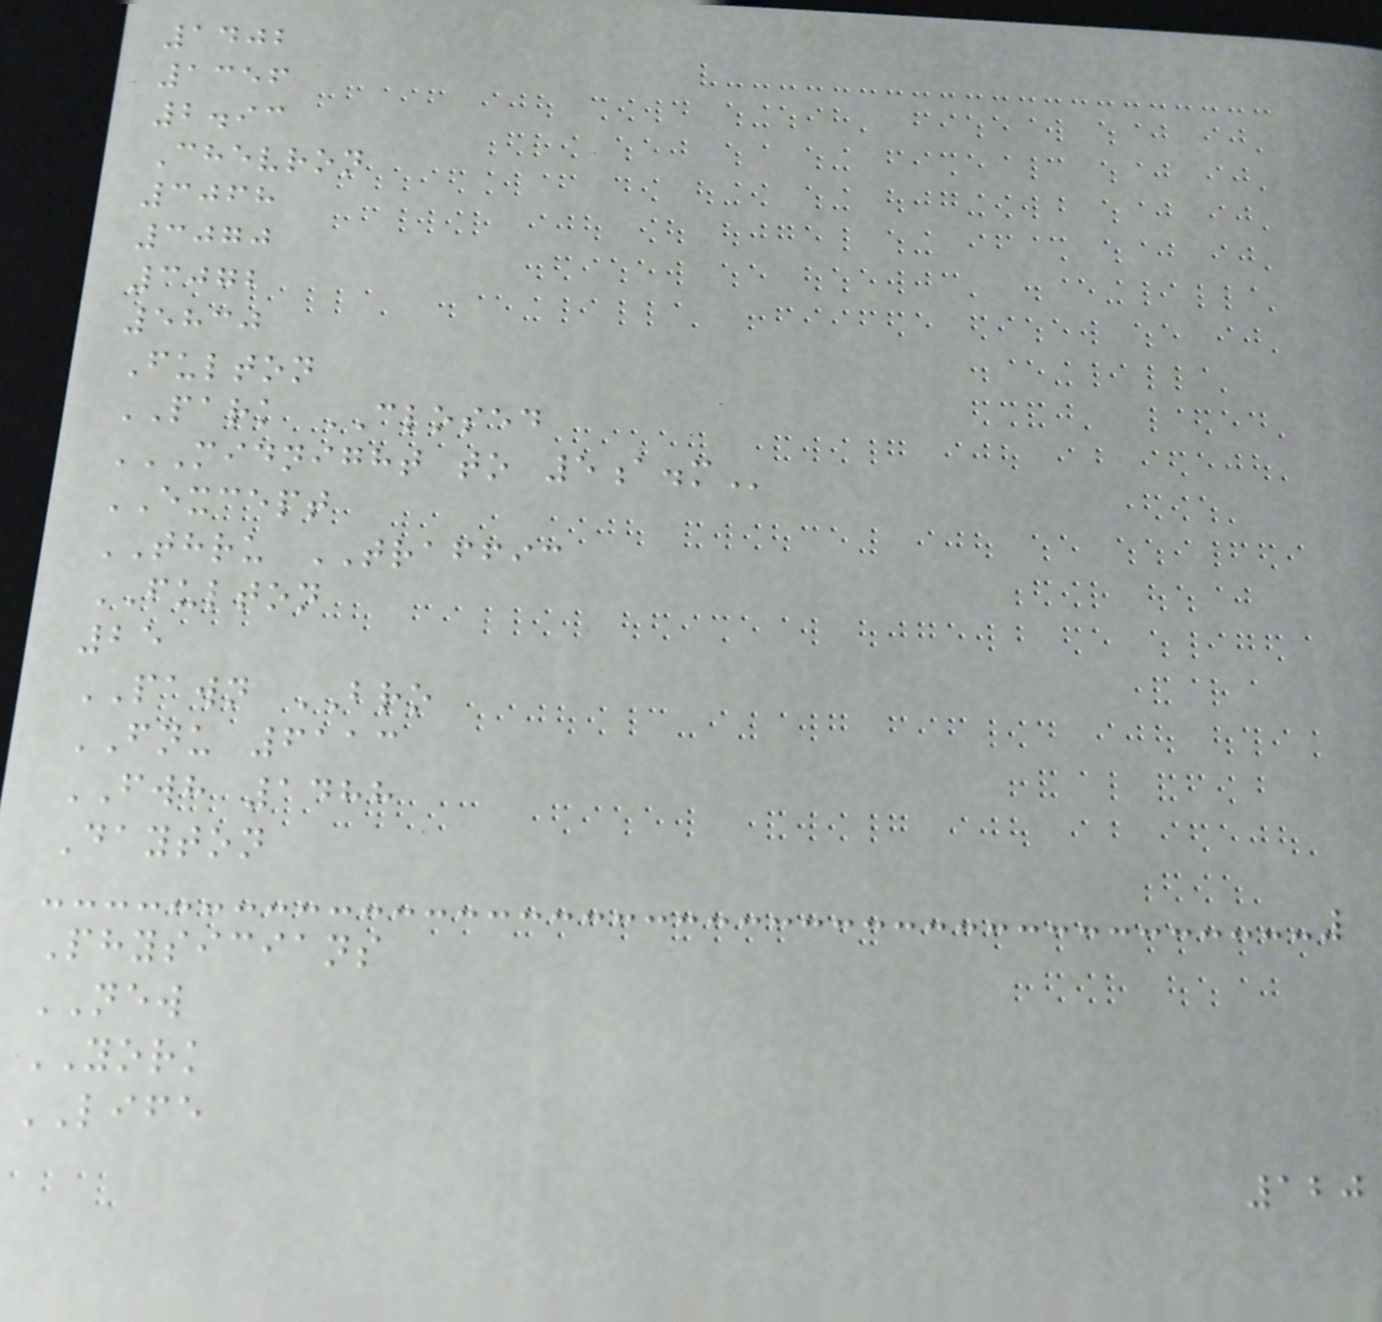1402
1356
2.93
Chevron
3068
3070
3072
5830
Fulton
PARK CLOSED
MIDNIGHT TO 5A.M
EXCEPT
THRU TRAFFIC
FULTON
25
PAWN BRO
FNU 6113
FWH 1488
Dayton
Physicians
NEW
YORK
LIFE
120
